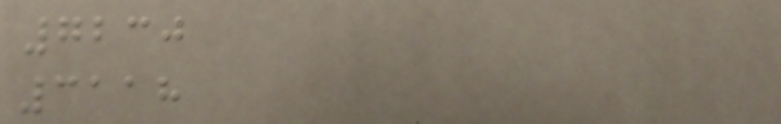7230
3118
